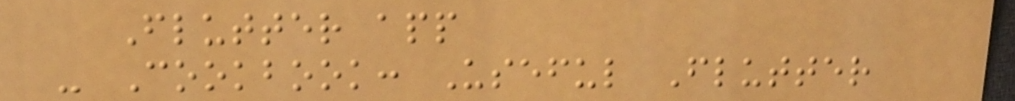Flutter app
- Cookbook: Useful Flutter
